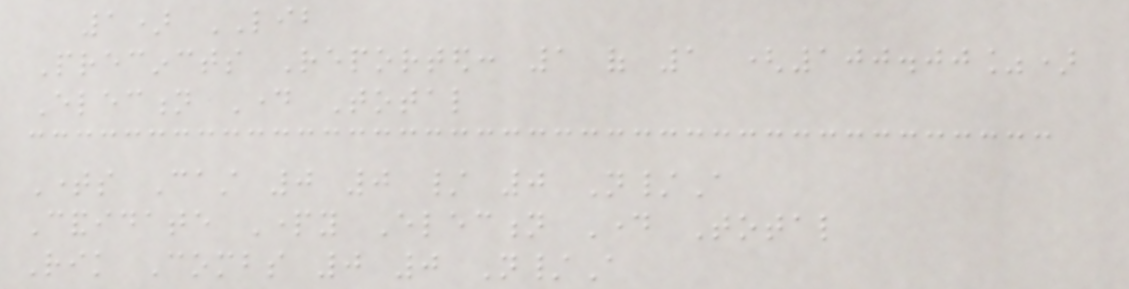1) LIB
Precincts Reported: 1 of 1 (100.00%)
Election Day Total
Times Cast 0 0 / 0 N/A
Candidate Party Election Day Total
Rik Combs 0 0 N/A
